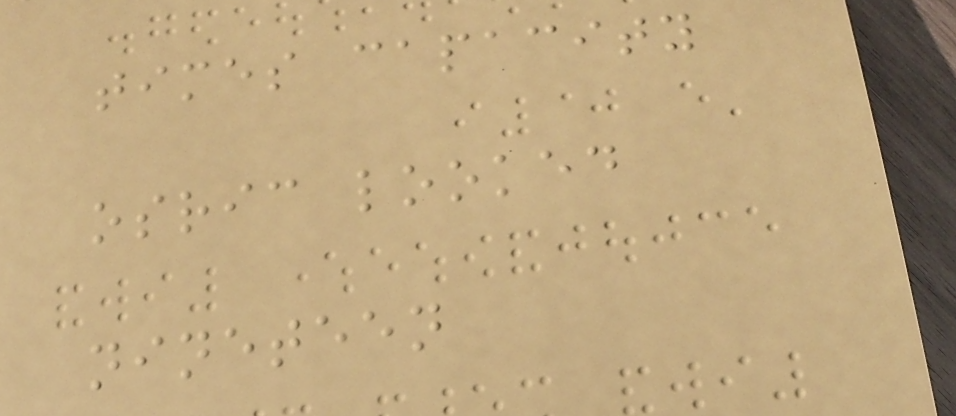times capacity
osric looked
nineteen
